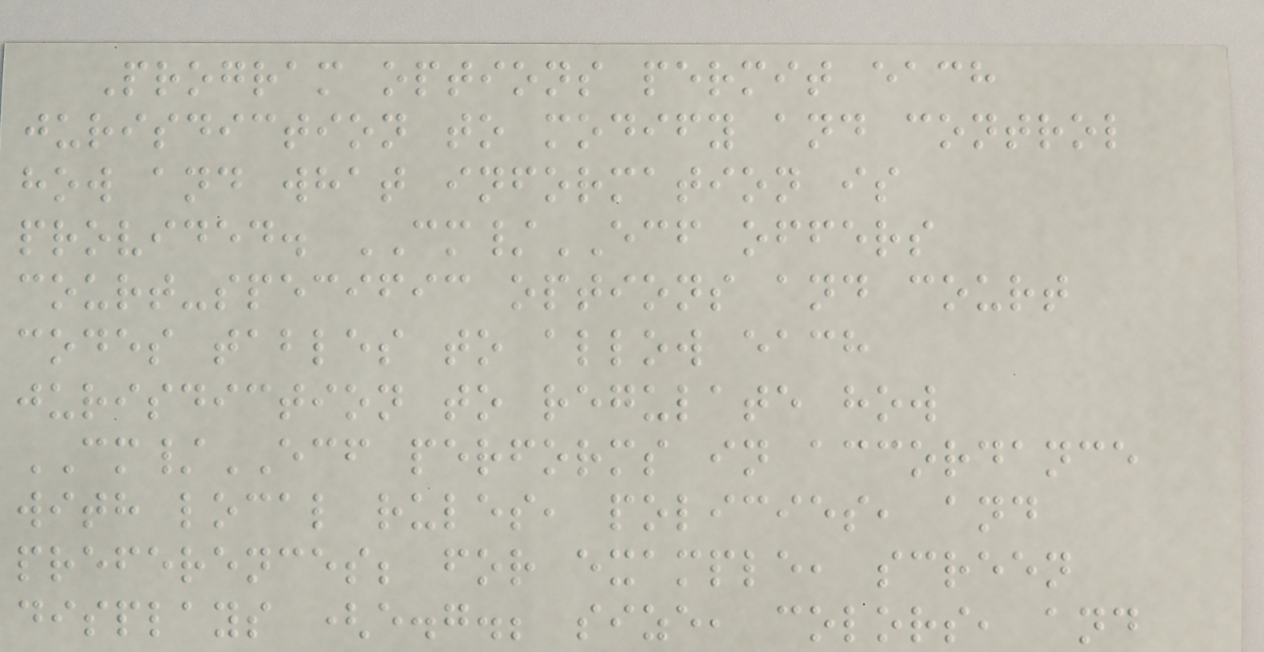Program options permit each
jurisdiction to modify and control
how and what information is
provided. CM/ECF offers
court-specific options and court
codes tables to allow each
jurisdiction to regulate how
CM/ECF performs in accordance
with local rules, policies, and
preferences; for example, screen
displays (e.g.; size, colors, and
